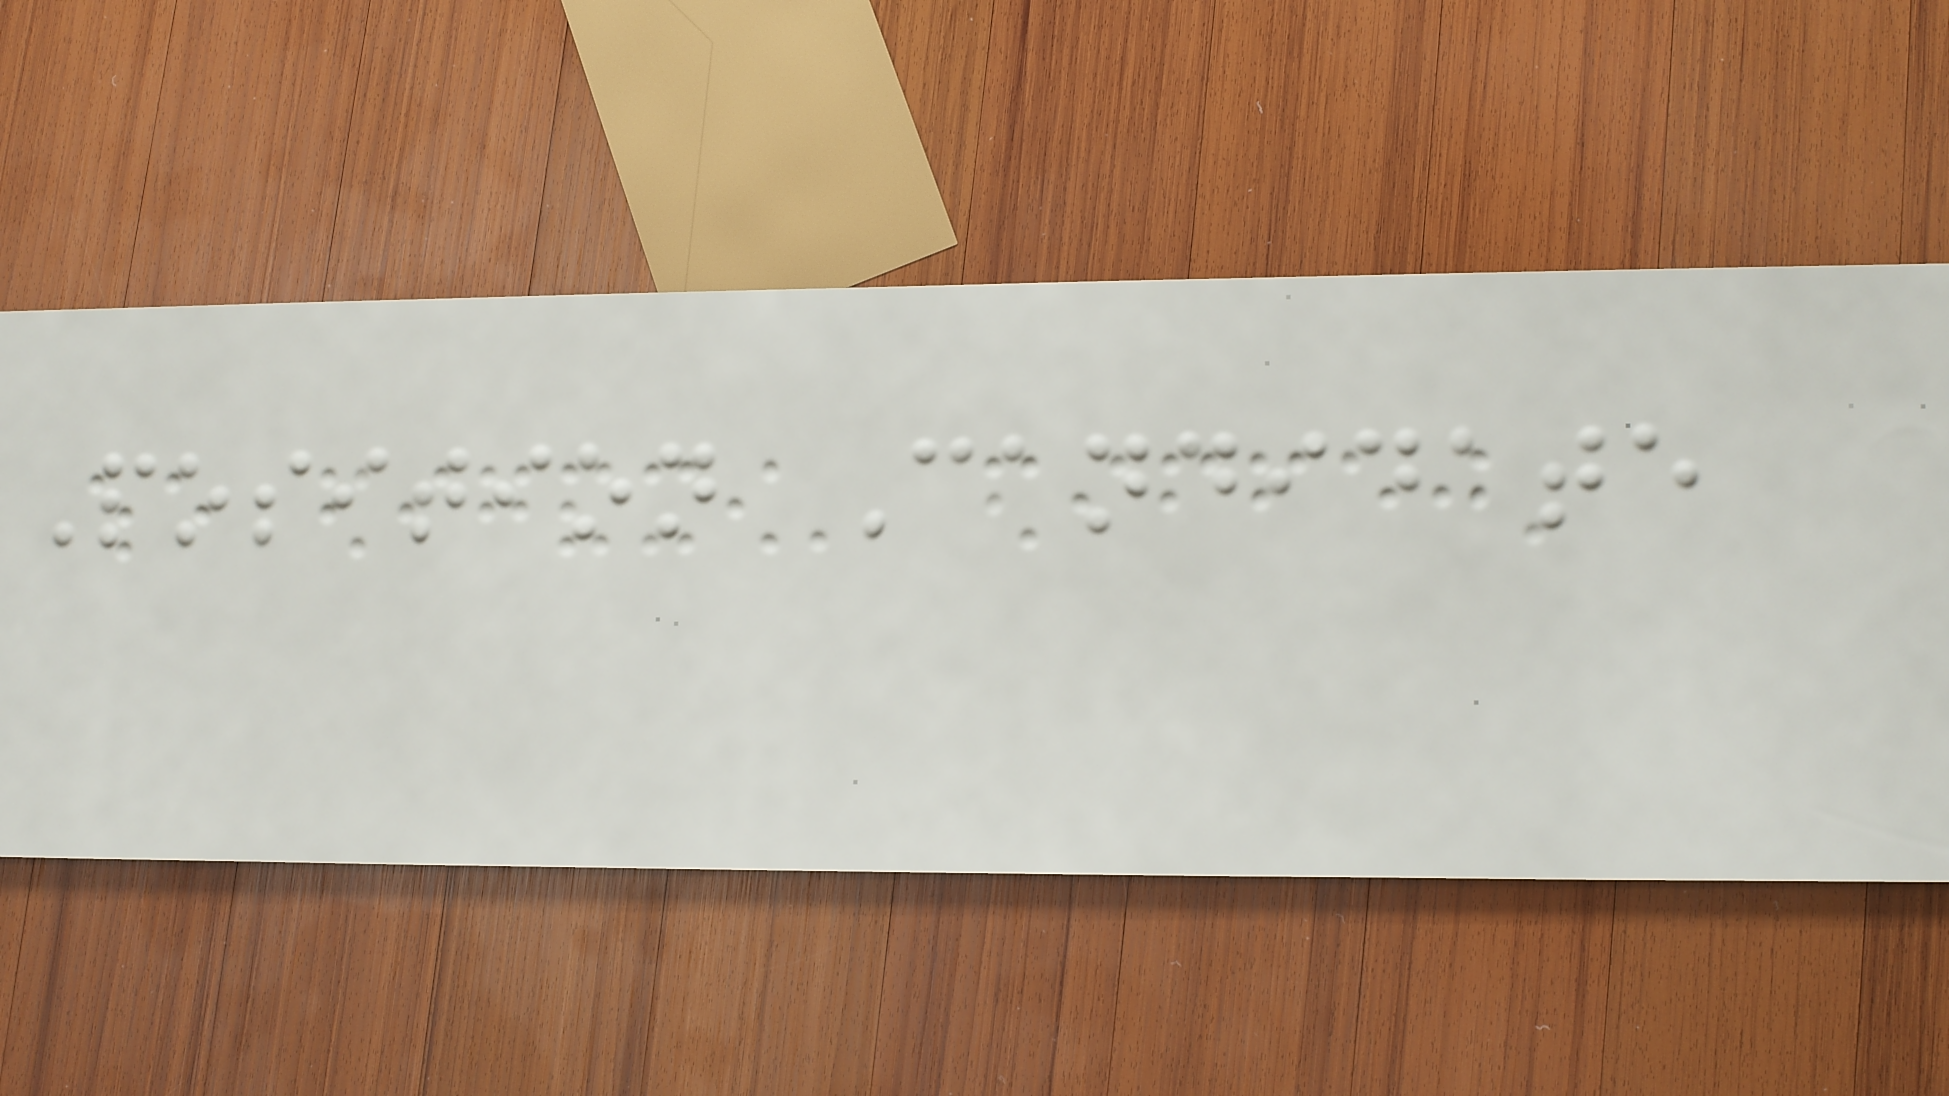Position Candidate
